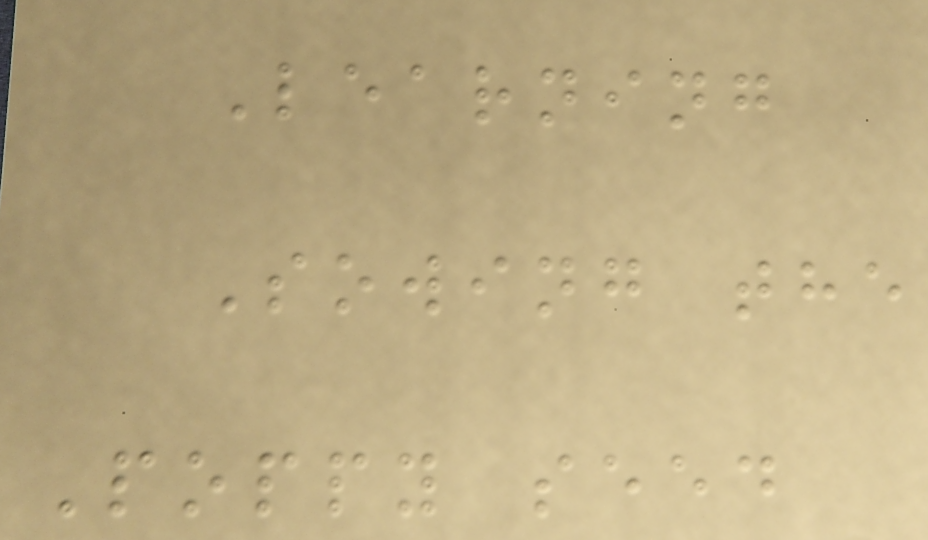Learning
Sowing the
Poppy seed
